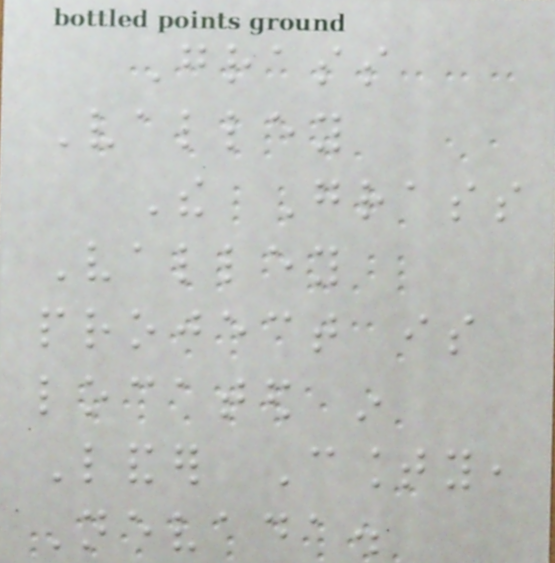Grass
Valley
The Grass
Valley
project is
located in
Lander County,
Nevada.
